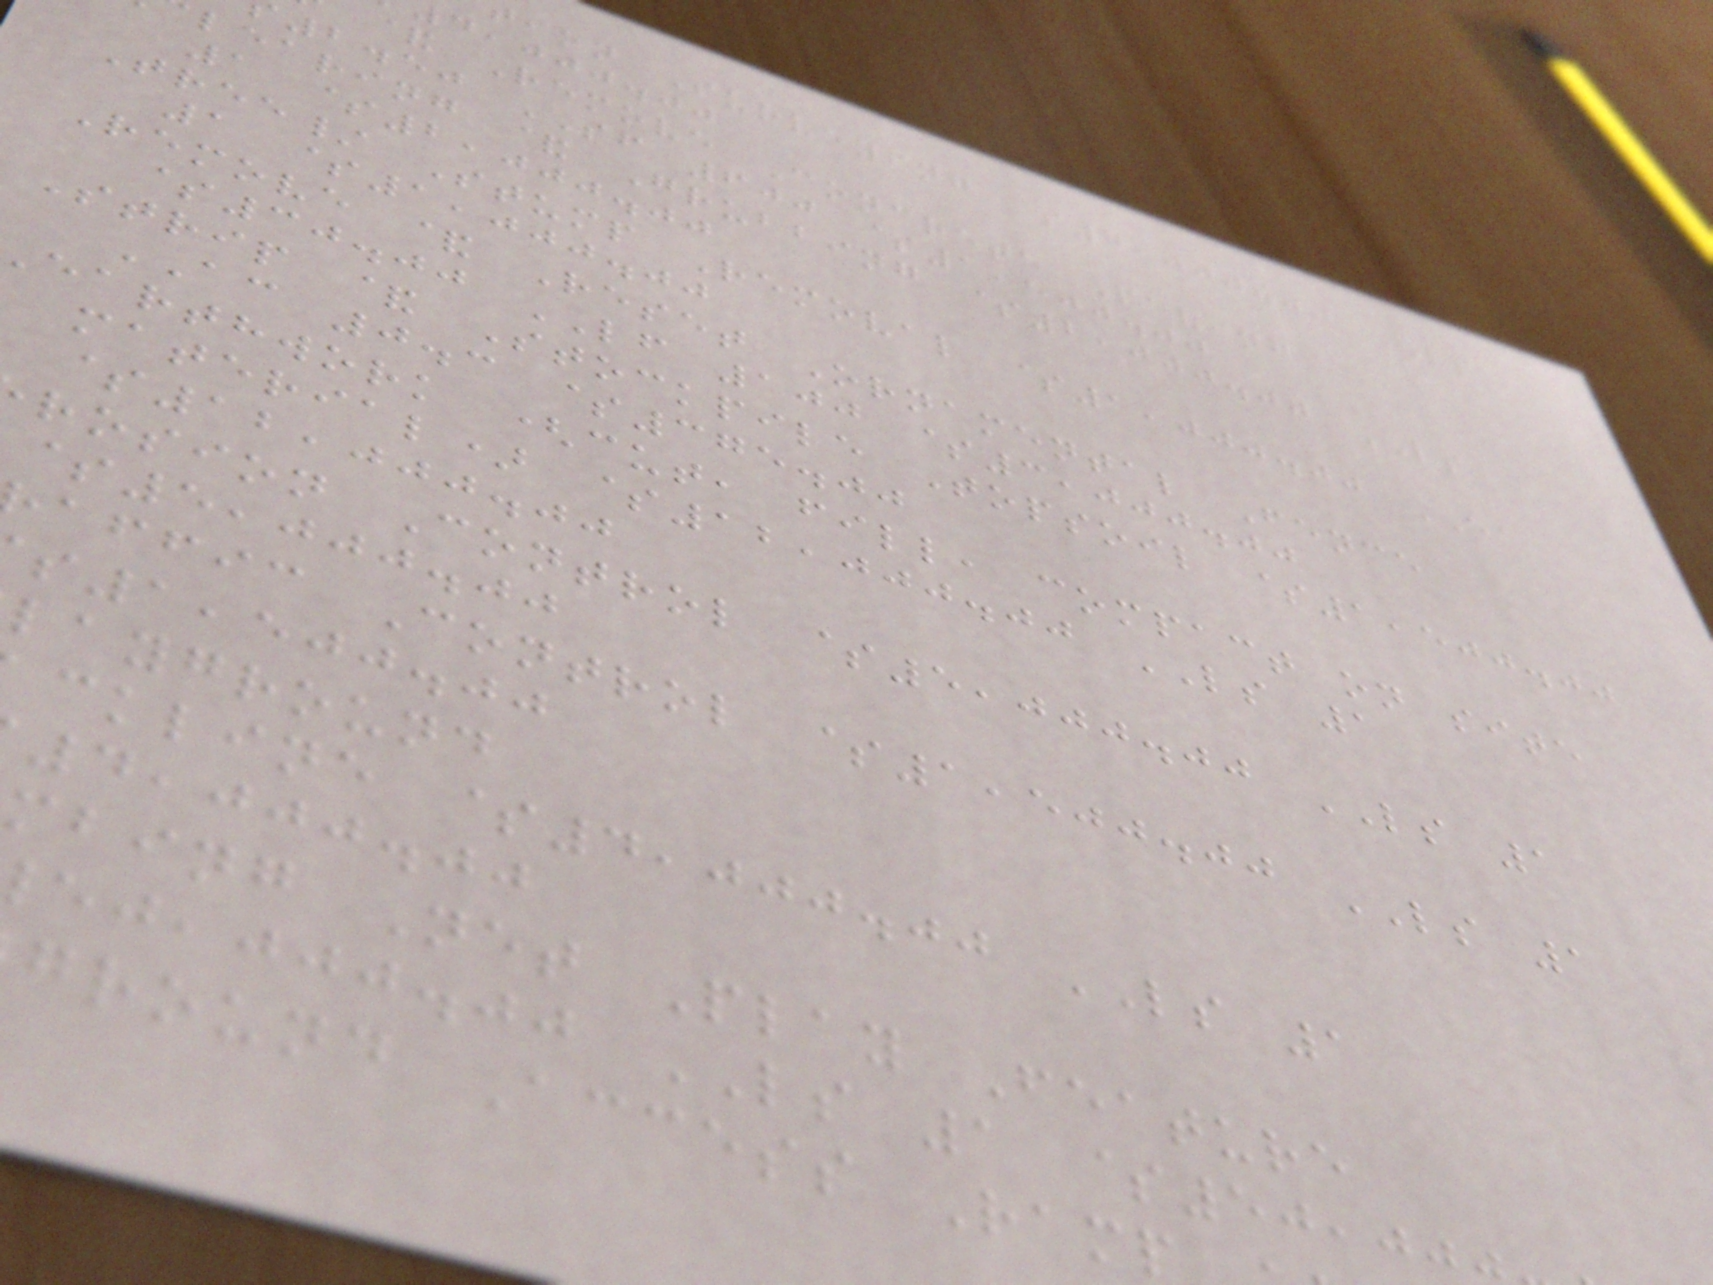ion Surveying $4,000.00 LS
,jjj.jj
& Remove Concrete Paving
2.50 SF 600 $1,500.00
learing & Grubbing $2,000.00 LS
1 $2,000.00
Tree/ Stump Removal $1,000.00 EA
1 $1,000.00
Remove & Reset Ornamental Fence
$30.00 LF 100 $3,000.00
Strip & Stockpile Topsoil $1,500.00
AC 0.3 $375.00
earthwork (cut, fill, compact on site
material) $12,000.00 LS 1
$12,000.00
rosion Control $5,000.00 LS 1
$5,000.00
affic Control $1,500.00 LS 1
1,500.00
layground
ckline $4,000.00 LS 1
4,000.00
mbing Net Play Feature
,jjj.jj LS 1 $50,0
ground Access Ramp
